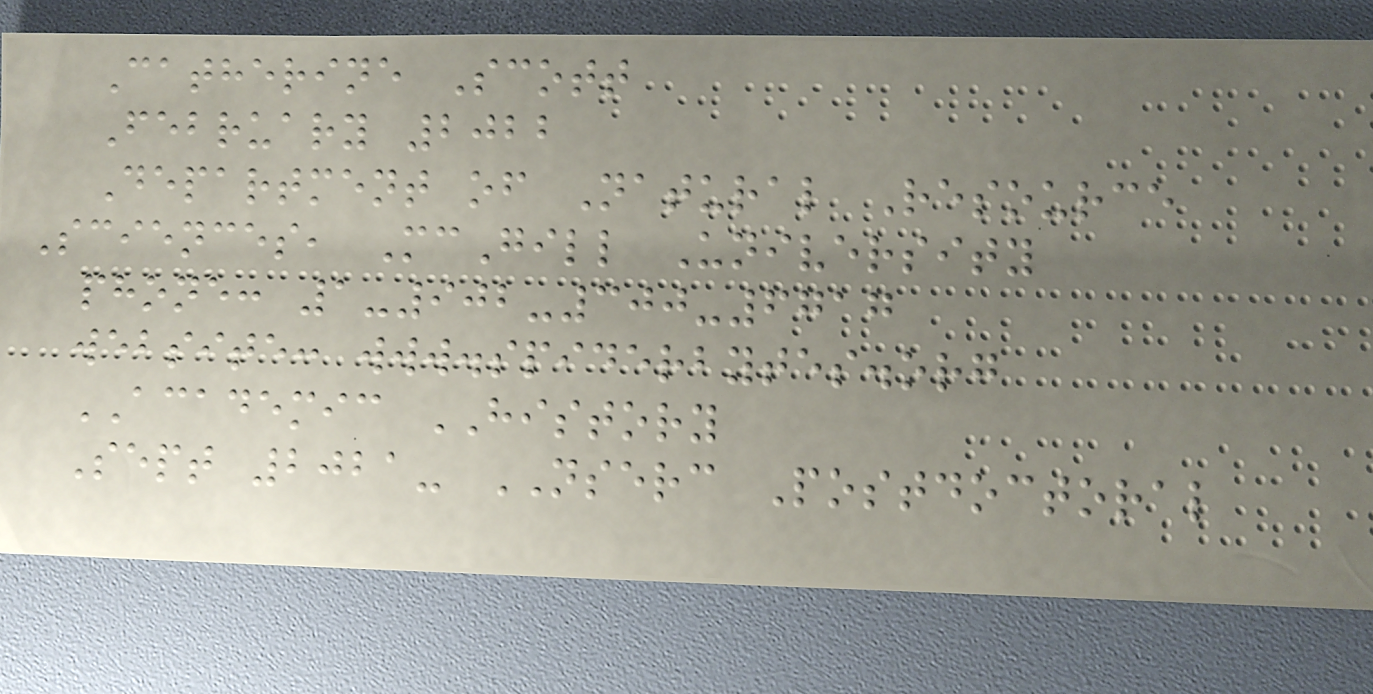Catherine Scott
February 2022
Department of Natural Resource
Sciences, McGill University
phone: 1-902-300-6717
website: www.spiderbytes.org
ACADEMIC HISTORY
Sept 2021- NSERC Postdoctoral
